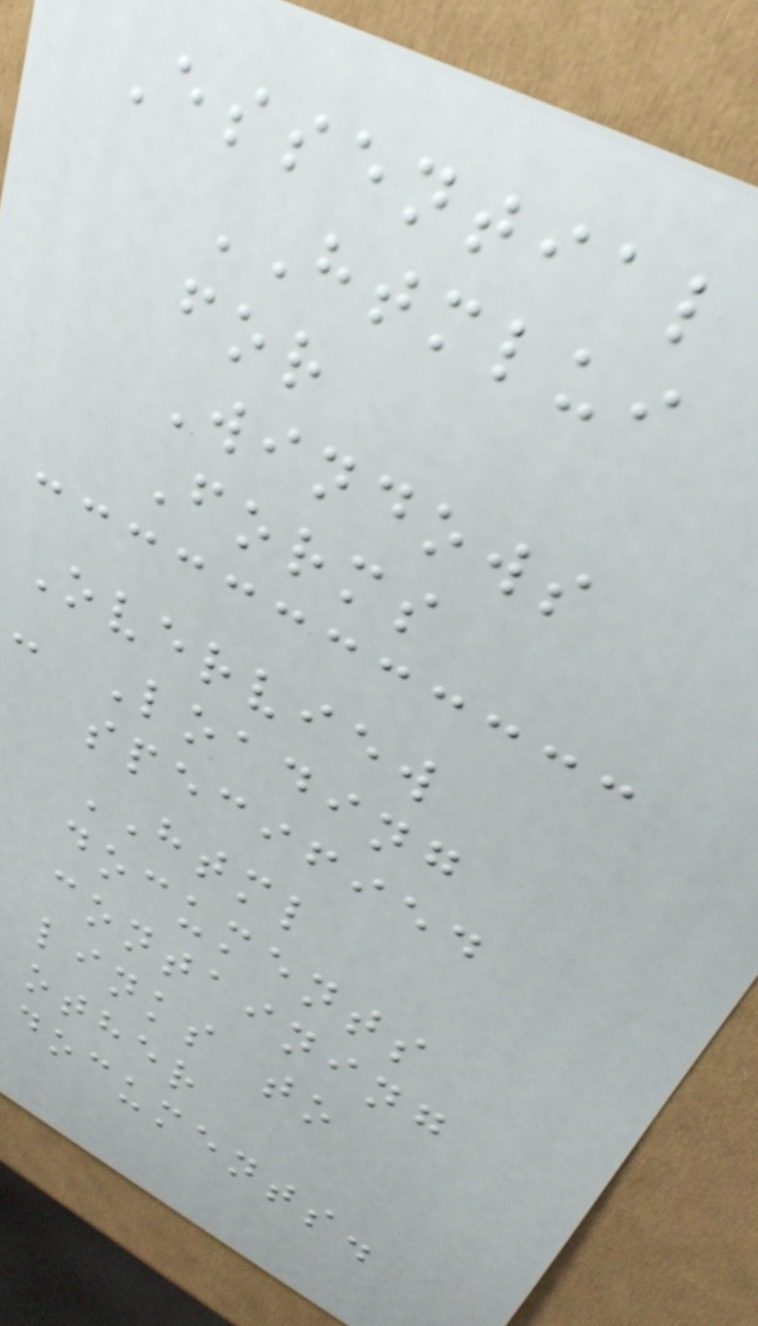Essential
HTMLUI
for
Windows
Forms
Overview
- Loading
specified
HTML
documents
containing
links to
other
documents.
